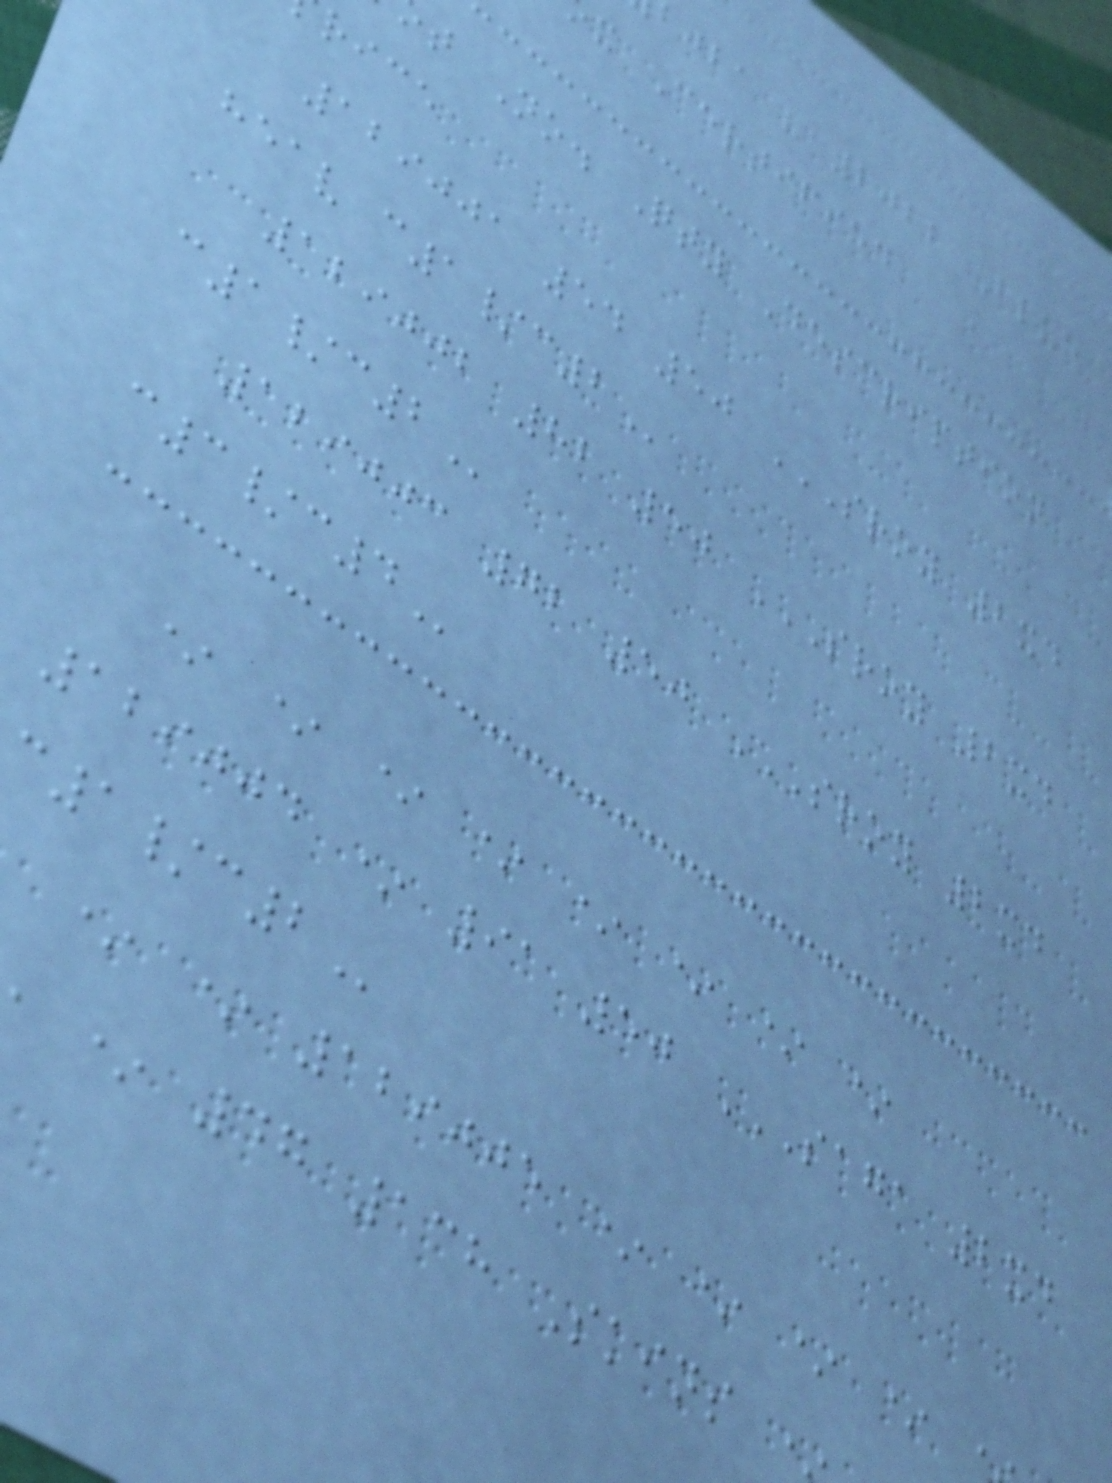bjba - 2022 Blue
x Certified
t No. Qty Description
rice
129001 54 50 SROY 2XD
heav
129002 82 50 SROY 2XD
129003 72 50 SROY 2XD
* * * * * * * *
129004 * 91 50 SAGA 2XD
* * 129005 * * * *
* 47 138 Skins
